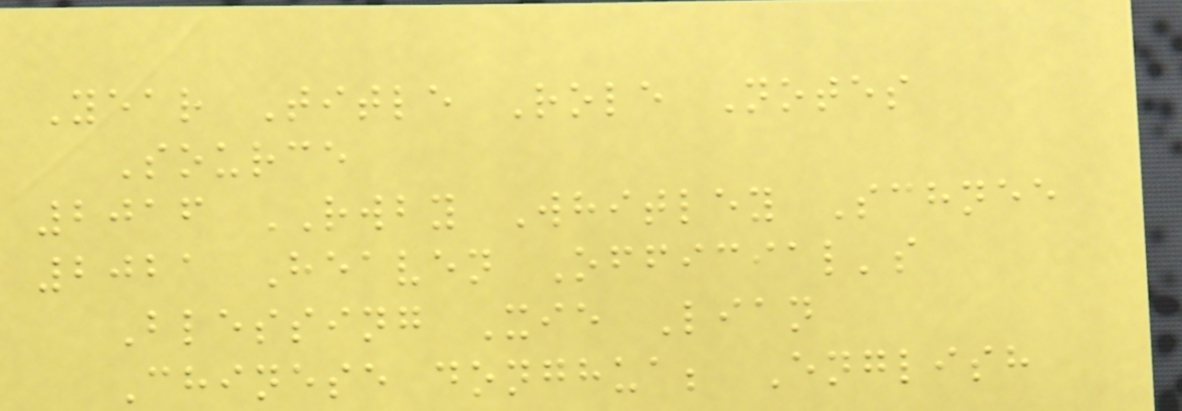Year Title Role Notes
Source
2016 RWBY Whitley Schnee
2021 Heaven Official's
Blessing Xie Lian
Chinese donghua; English
